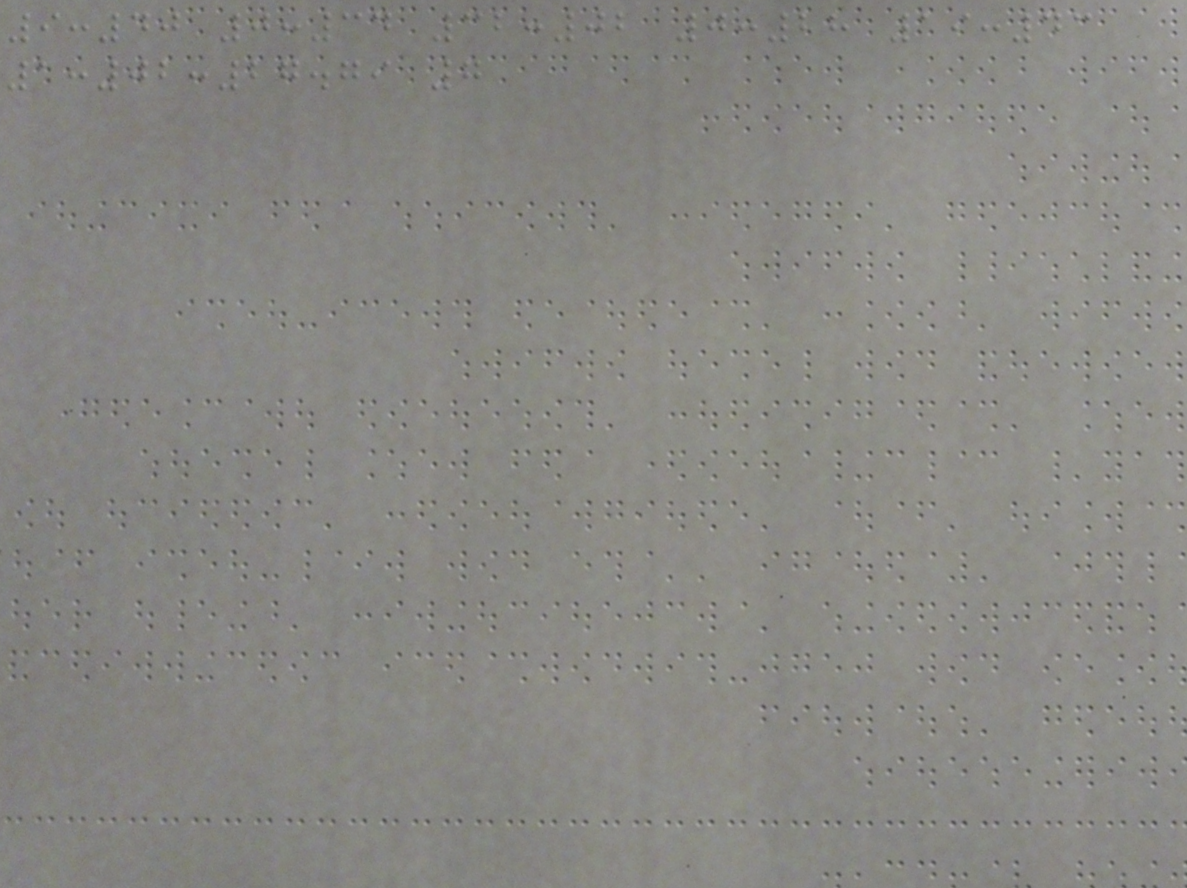9:40 0:34 32:02 0:28 19:43
1:02:27.79 7
